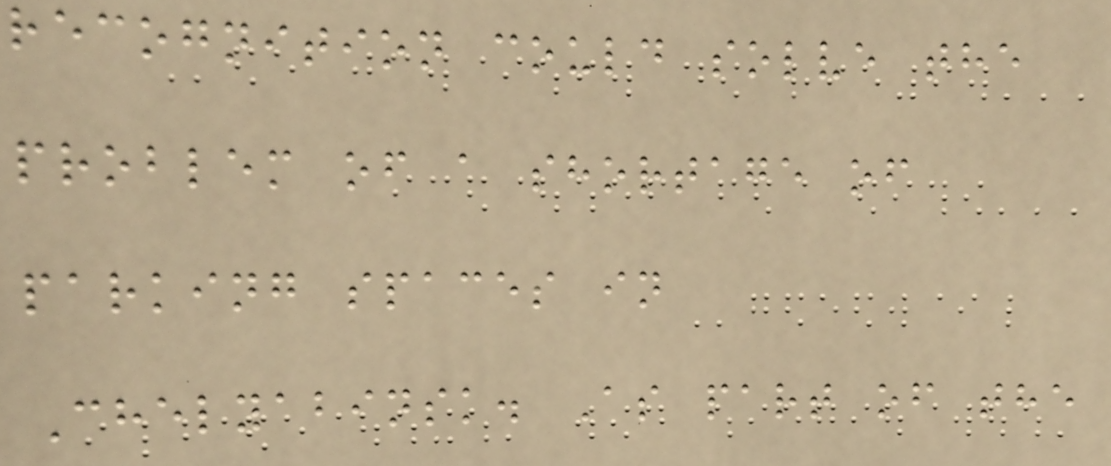recognition could solve the
problem of a shortage of
parking spaces in
Chelyabinsk. As part of the
